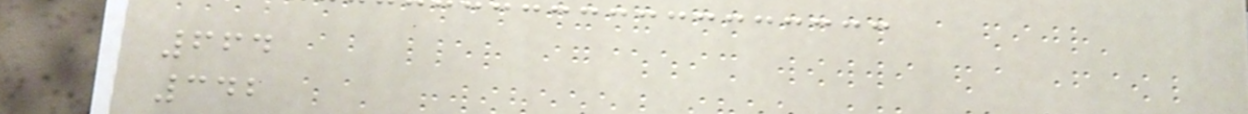664
342
